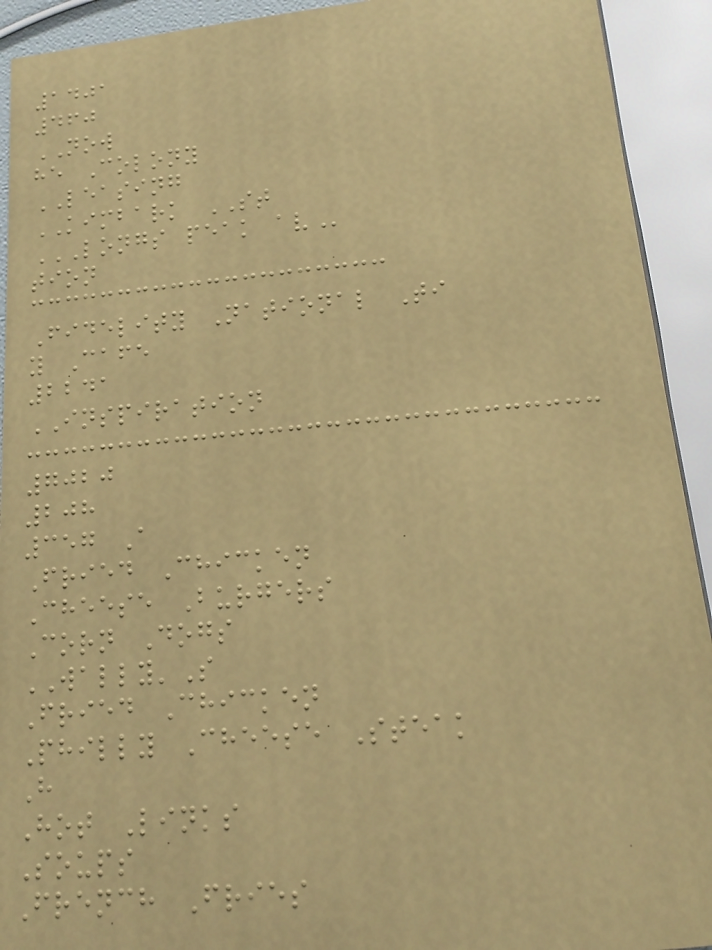1401
460
NOW
he Colony
LEASING
KIMBARK ST
LONGS PEAK AV
tion
Fidelity National Ti
y Cafe
2241
INSPIRATION
7020
208
357 A
Fried Chicken
Cheese Burgers
Corn Dogs
WALLY'S
Fried Chicken
Philly Cheese Steak
H
Hot Links
Soups
French Fries
